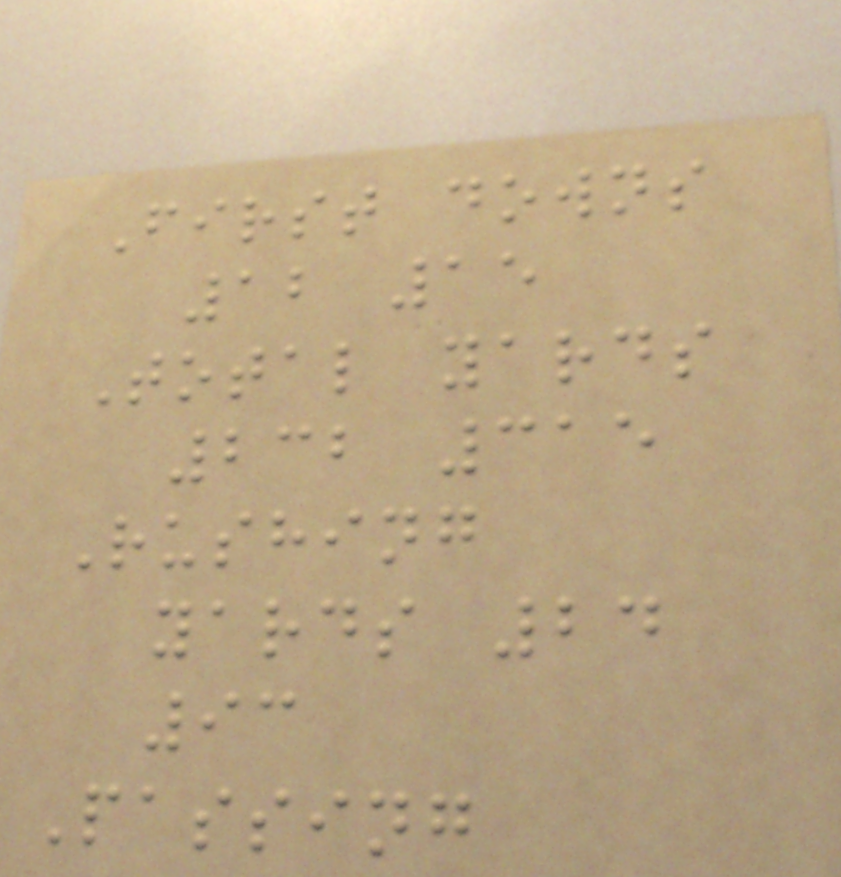First downs
12 15
Total yards
232 315
Rushing
yards 24
93
Passing
